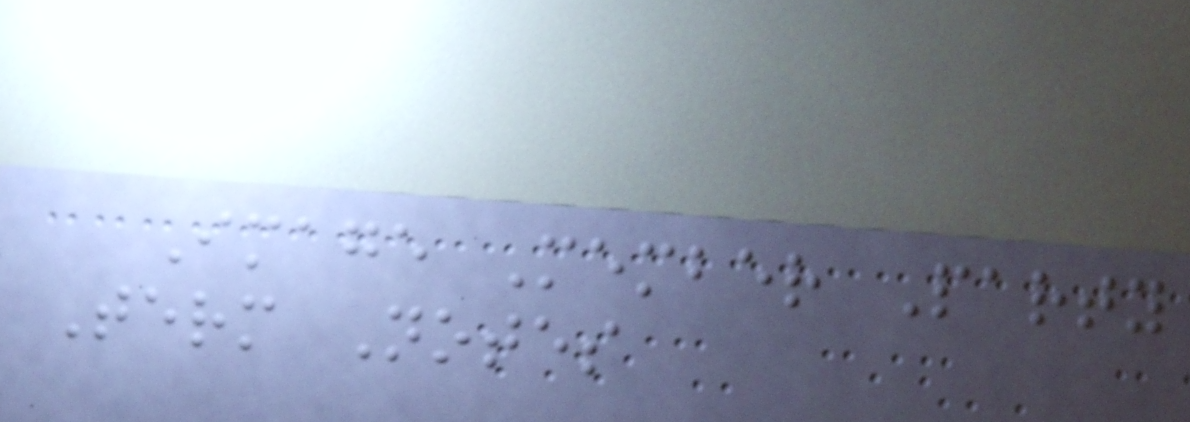Image Member Party
Term Notes
